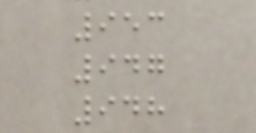953
947
948
